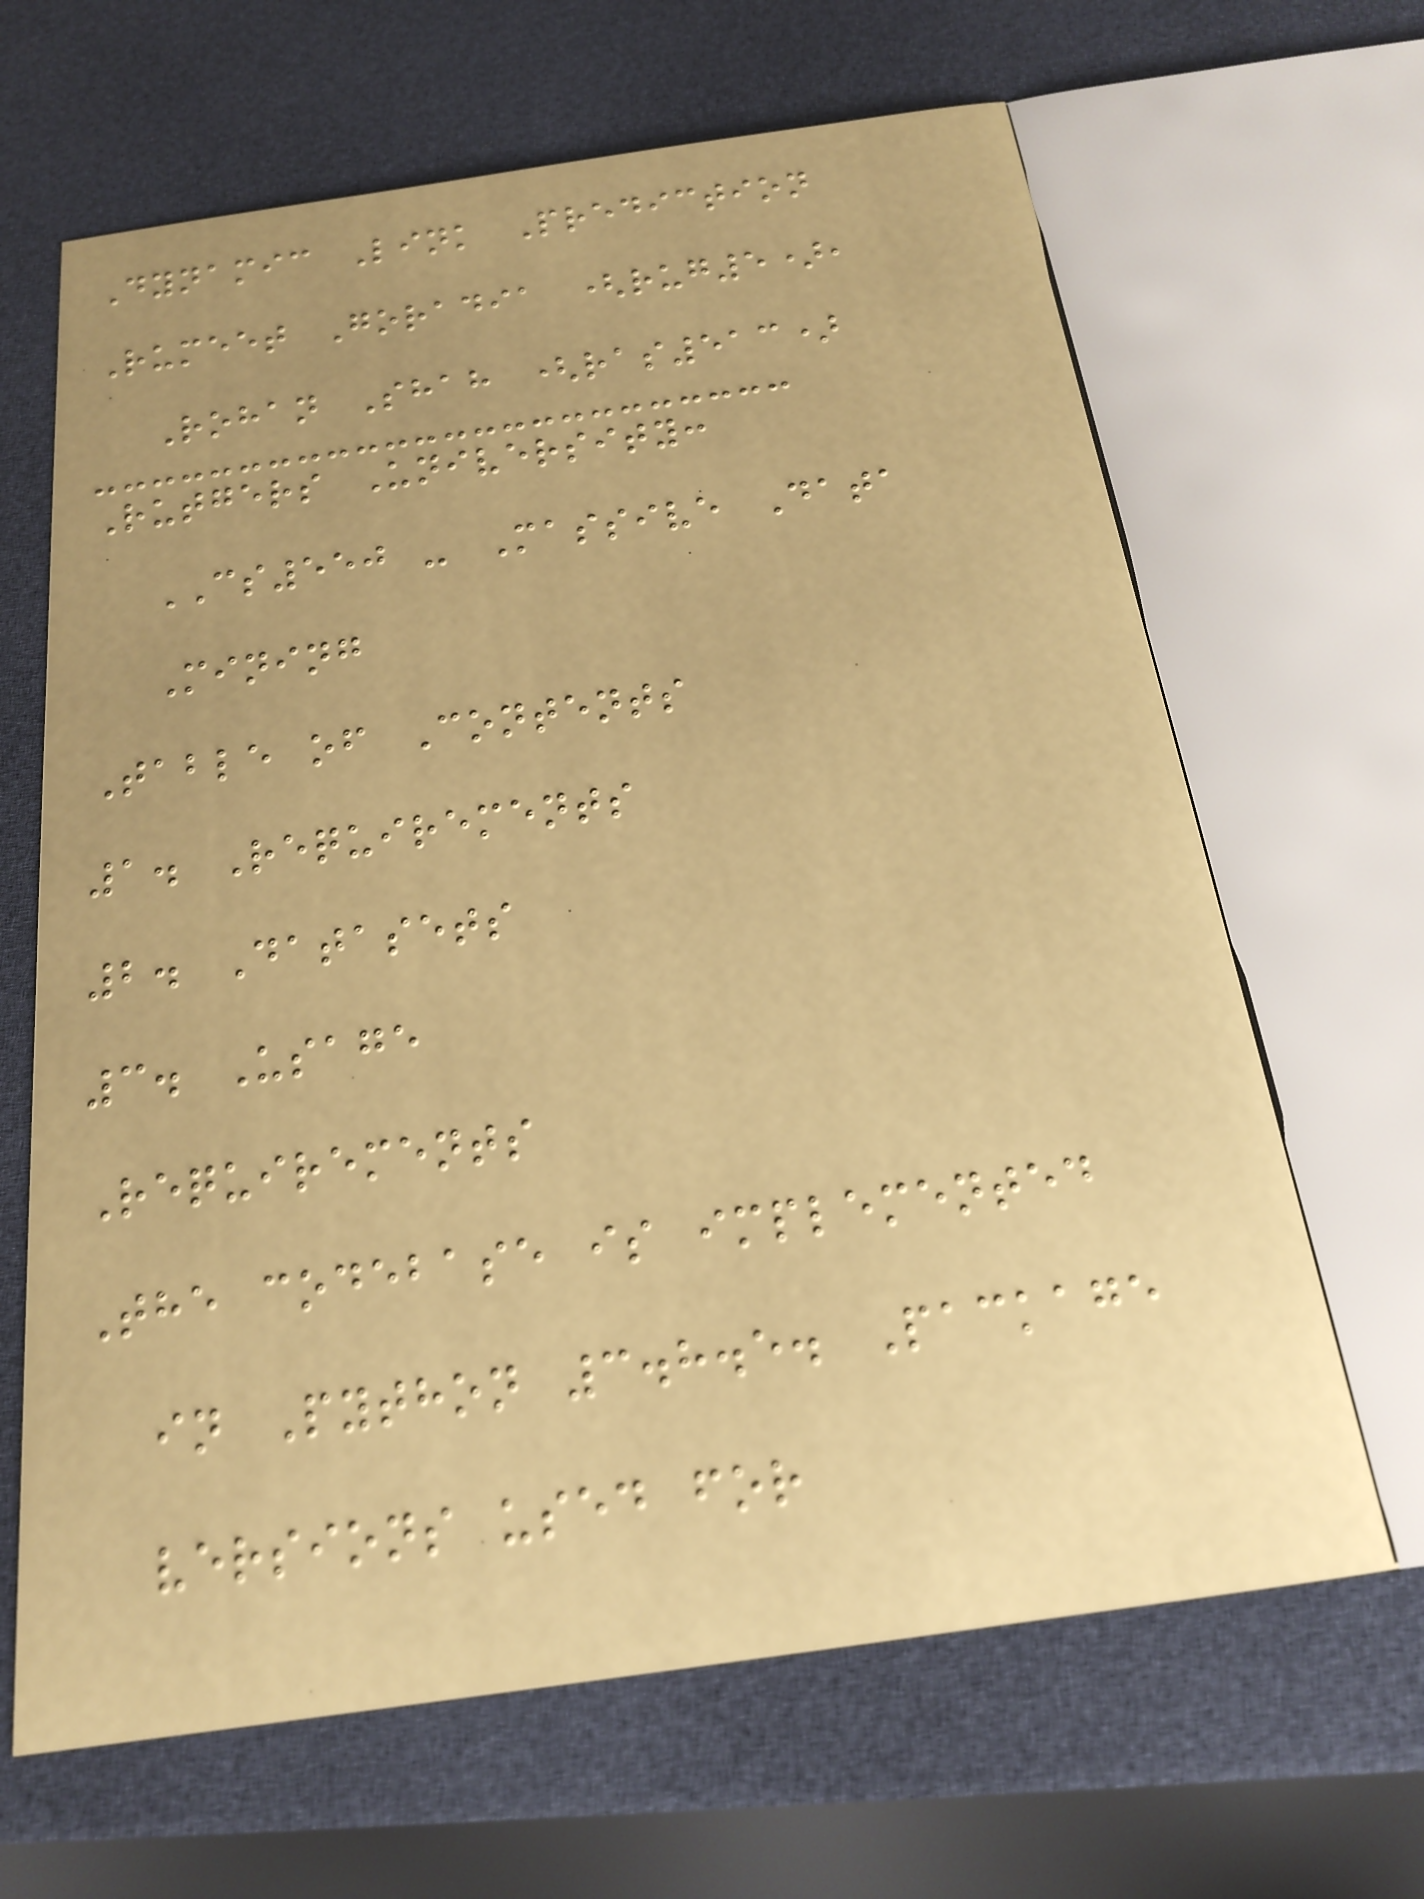Dynamic Link Prediction
Rumeet Goradia (rug5),
Rohan Shah (ras513)
Rutgers University:
CS550 - Massive Data
Mining
Table of Contents
1. Requirements
2. Datasets
3. Usage
Requirements
The codebase is implemented
in Python 3.8.5. Package
versions used for
